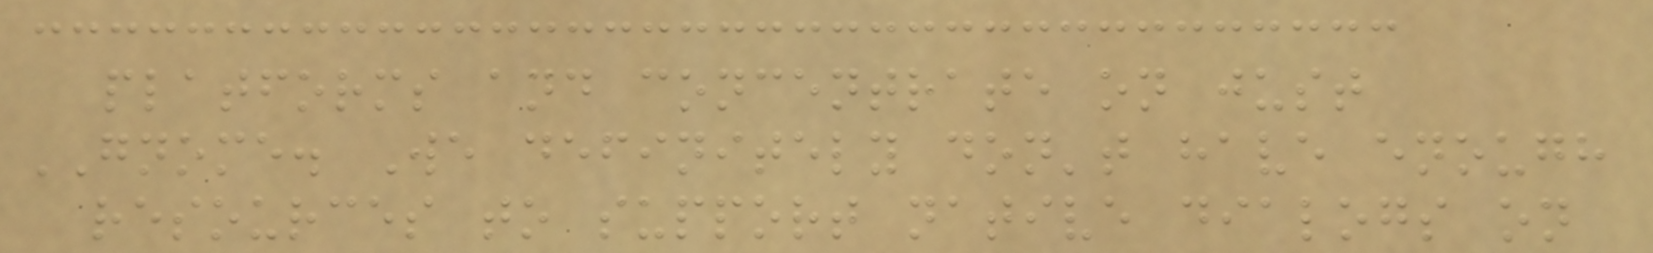platforms and concentrate on just
GNOME. We definitely don't have enough
resources to support native dialogs on
